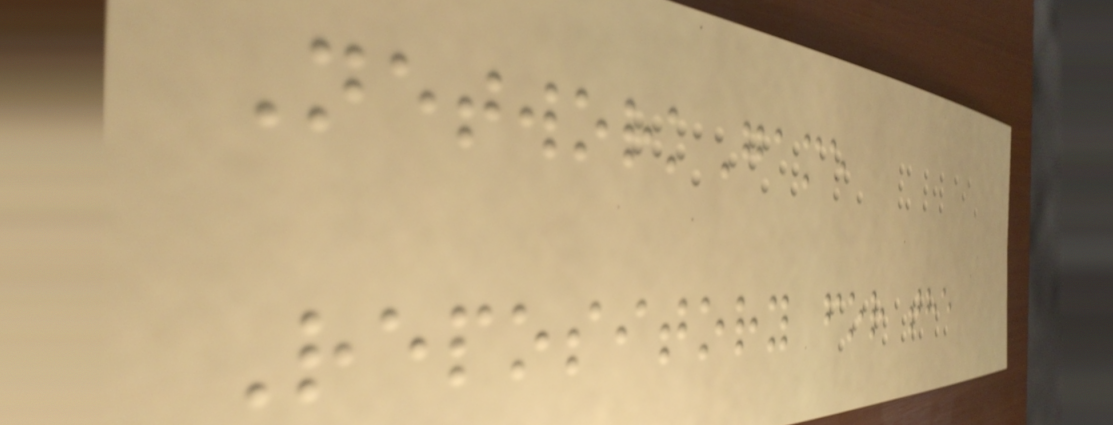NetworkGame
Repository for the
